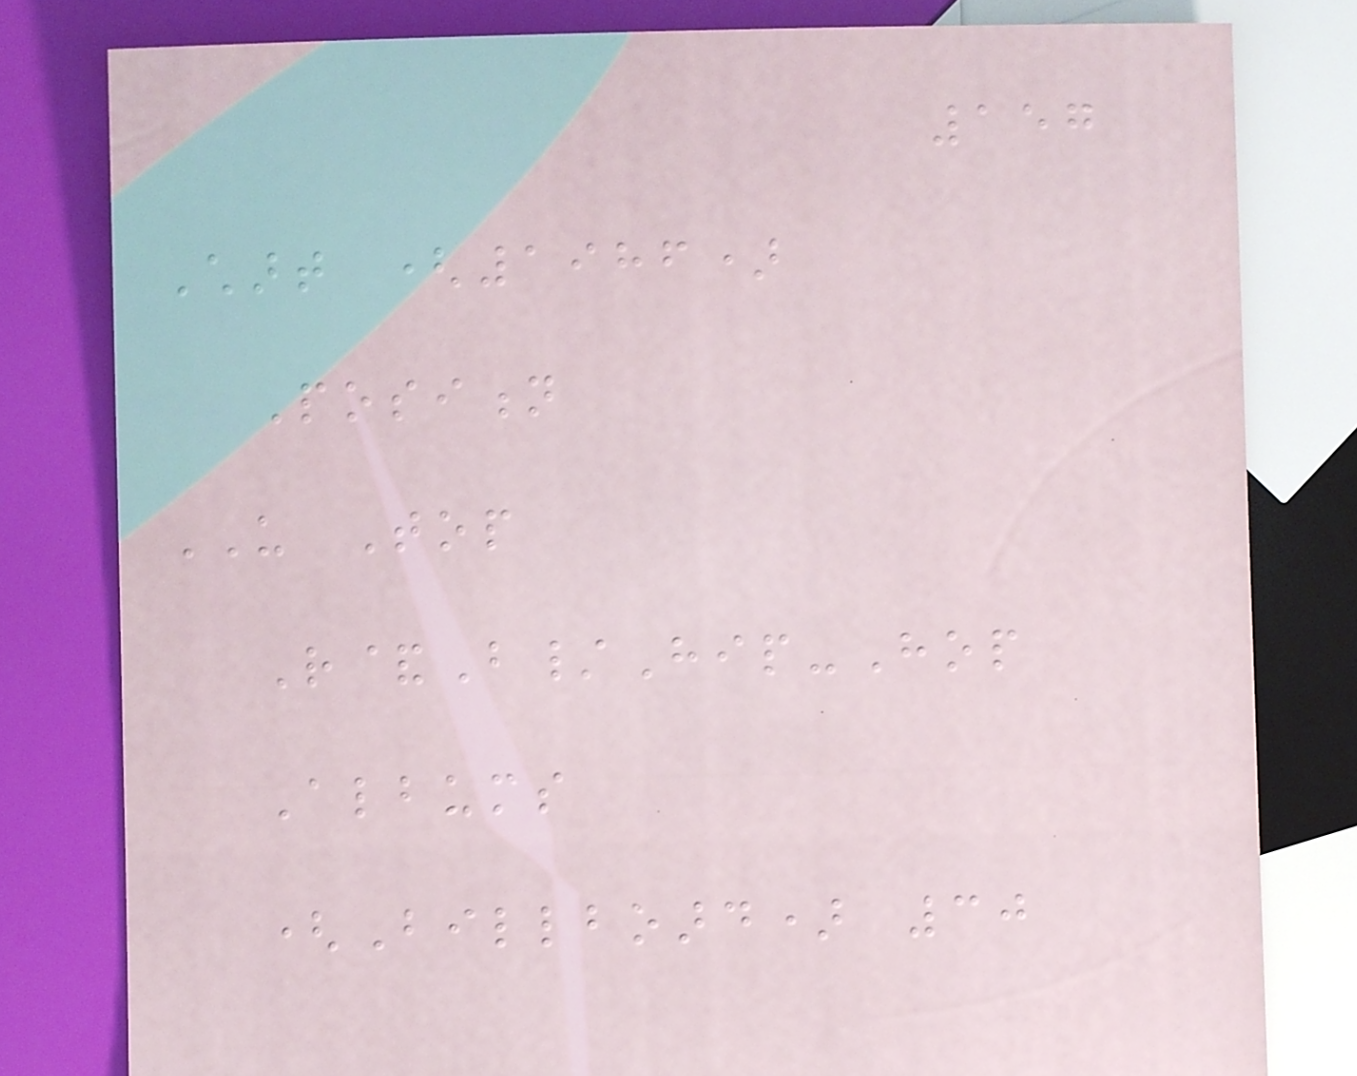157
Chart (1986)
Position
US Top
R&B/Hip-Hop
Albums
(Billboard) 30
